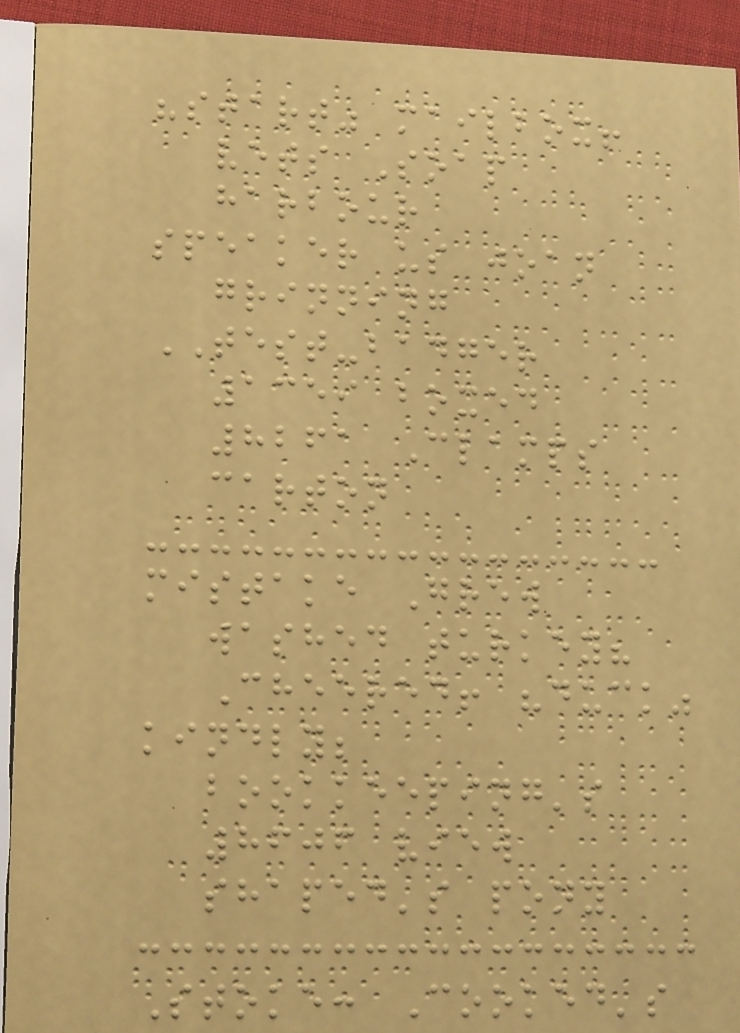"start" mailbox!
vets Soap
harbour
speaker us joan
grinning
TEST-badger
1359 boxed
8261 Clamps
carton
mistake Grew
washed turkey?
Cheered! "duck"
kindly;
bookkeeping's
8606 view
shaped's pony
Stoke: Cooked's
